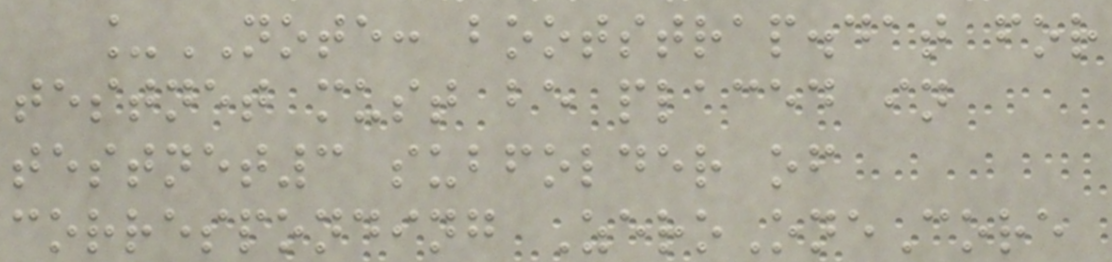_NOTE: bootstrap.dat for
testnet must be placed in
testnet3 subfolder of
corresponding ZeroOneCore
